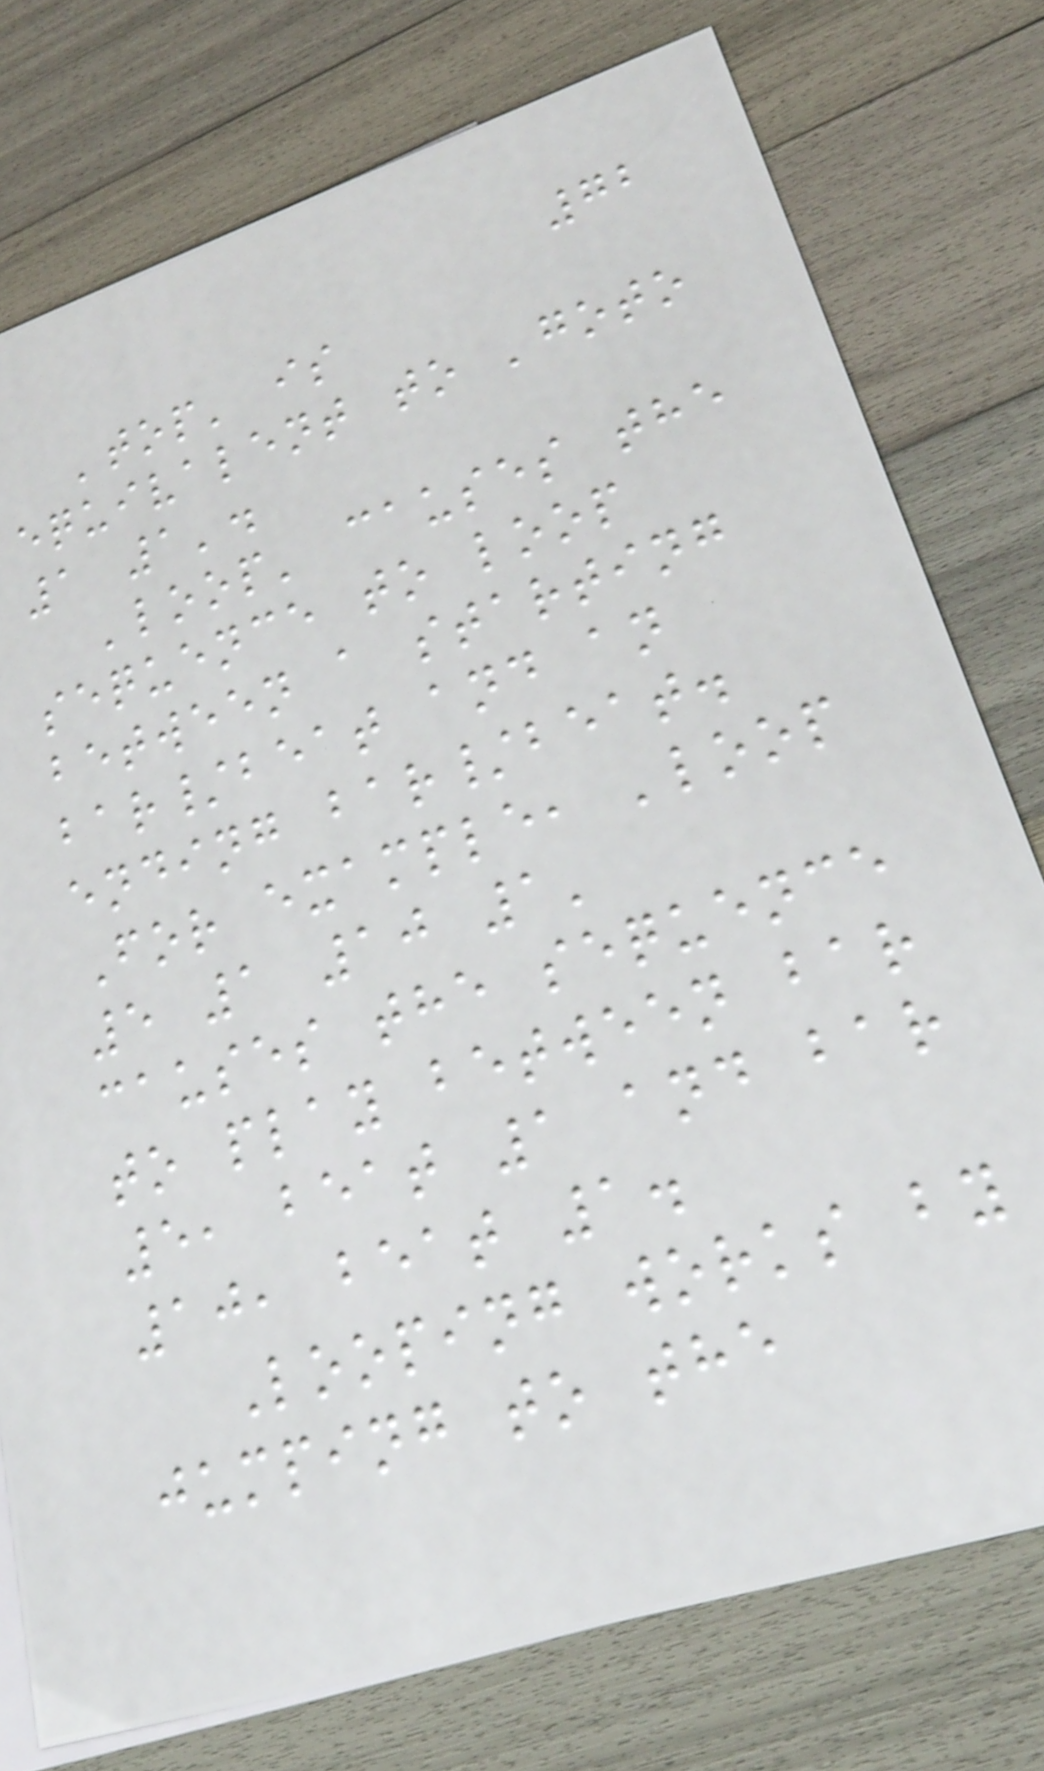72
'top' is
equivalent to 'goto
1 1'.
'loop' causes the
sequence to loop
between a starting
bar/beat and an
ending bar/beat.
For example, 'loop
5 1 10 1'
causes the sequence
to play between bar
5, beat 1 and bar
10, beat 1.
Looping works by
jumping to the
